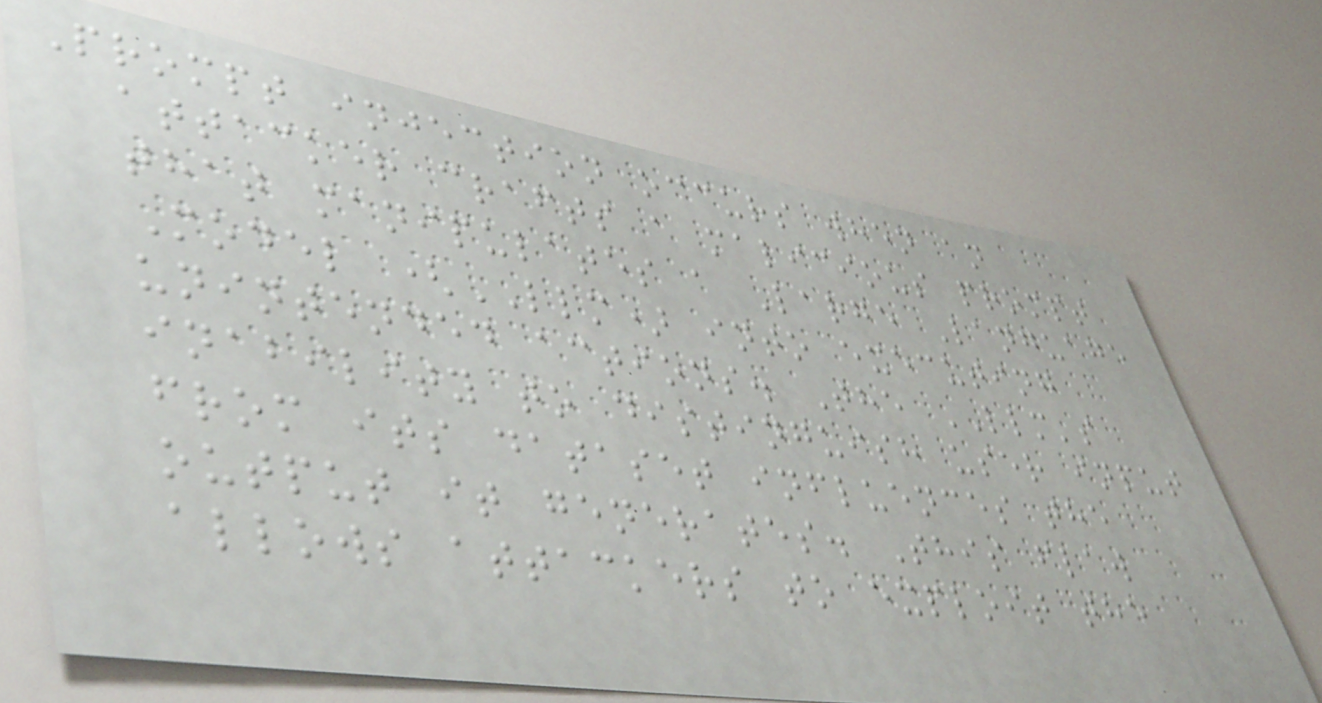Prompt injection occurs when an
attacker crafts a malicious prompt
that manipulates a Large Language
Model (LLM) into executing
unintended actions. The LLM's
inability to distinguish user input
from its dataset influences the
output it generates. This flaw
allows attackers to exploit the
